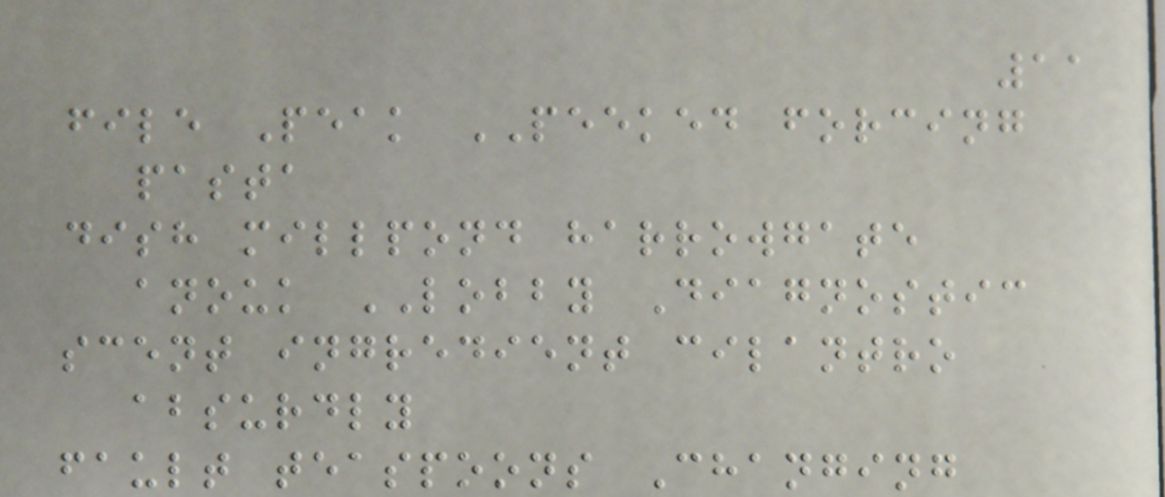11
file Peak PEEKED forcing
pasta
dish millpond harrowgate
anouk LOBBY Diagnostic
scent ingredient cilantro
absurdly
fault teaspoons Changing
